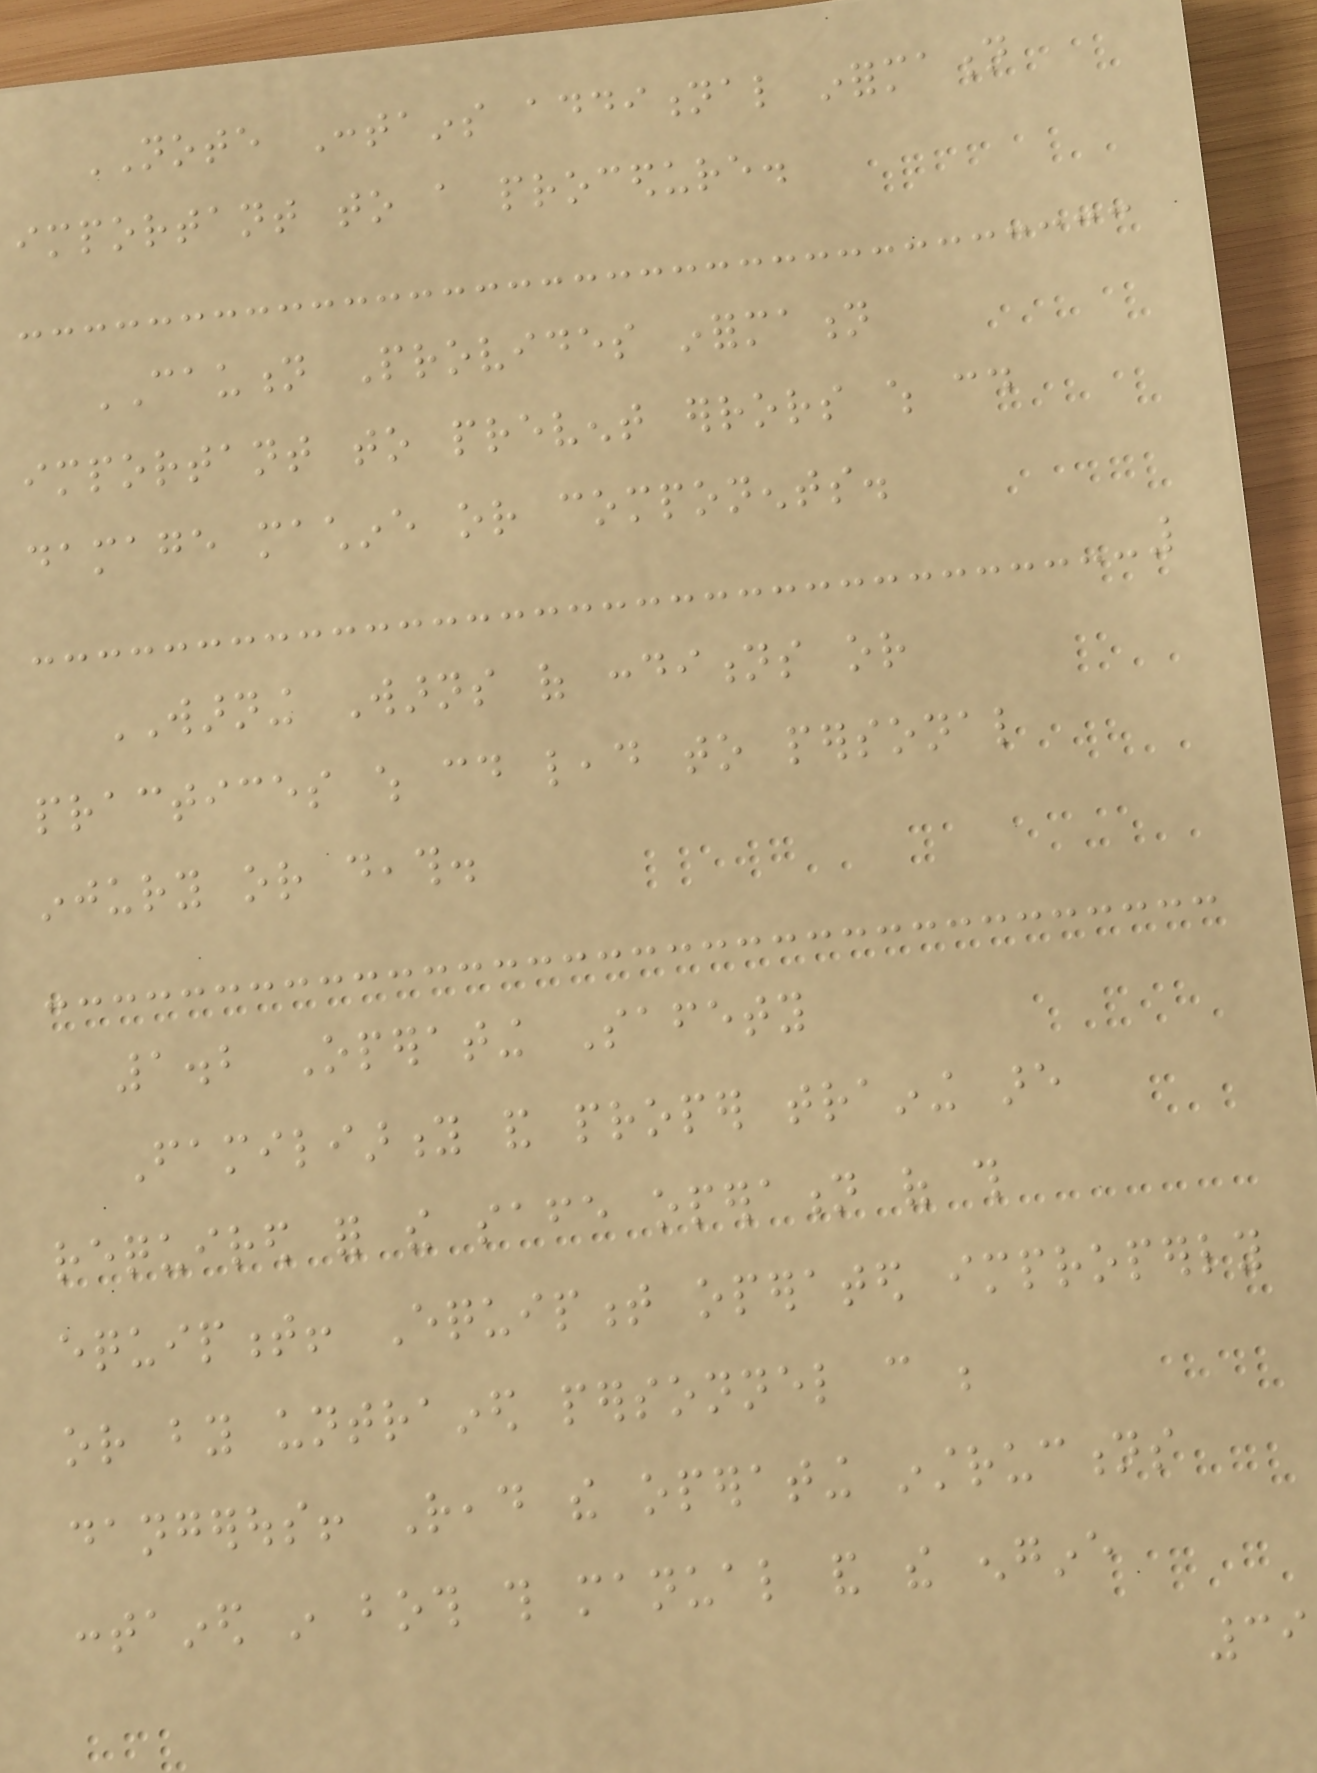NOTE Contains additional information
important to a procedure.
CAUTION Provides information
important to prevent errors which could
damage machine or components.
WARNING Warns of conditions or
practices which could lead to personal
injury or death.
1.2 Operating Safety
Familiarity and proper training are
required for the safe operation of this
equipment! Equipment operated improperly
or by untrained personnel can be
dangerous! Read the operating instructions
contained in both this manual and the engine
39
